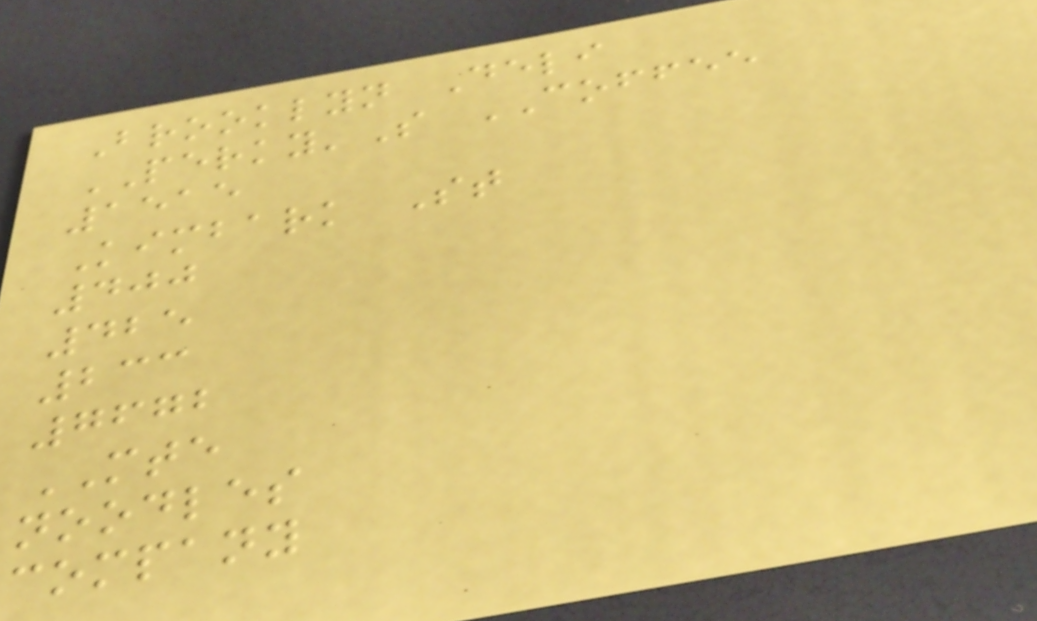Brooklyn Deli
PERKY'S COFFEE
1515
Kimbark St
400
425
233
7672
MTE
noodles
company
